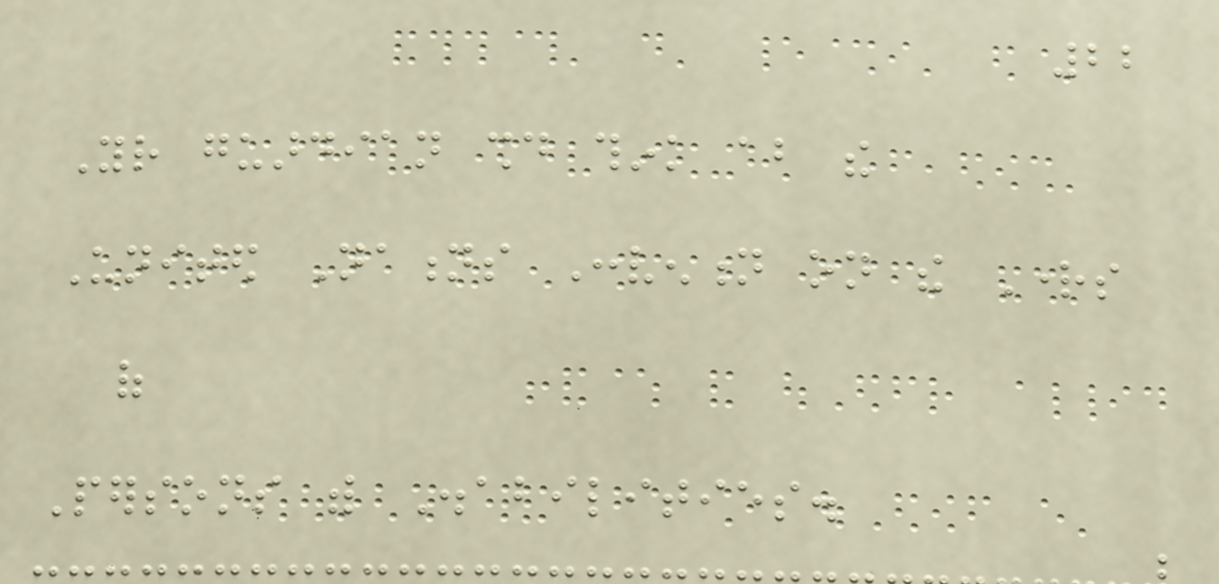22
Your guardian should think about the
United Nations Convention on the Rights
of
Persons with Disabilities.
